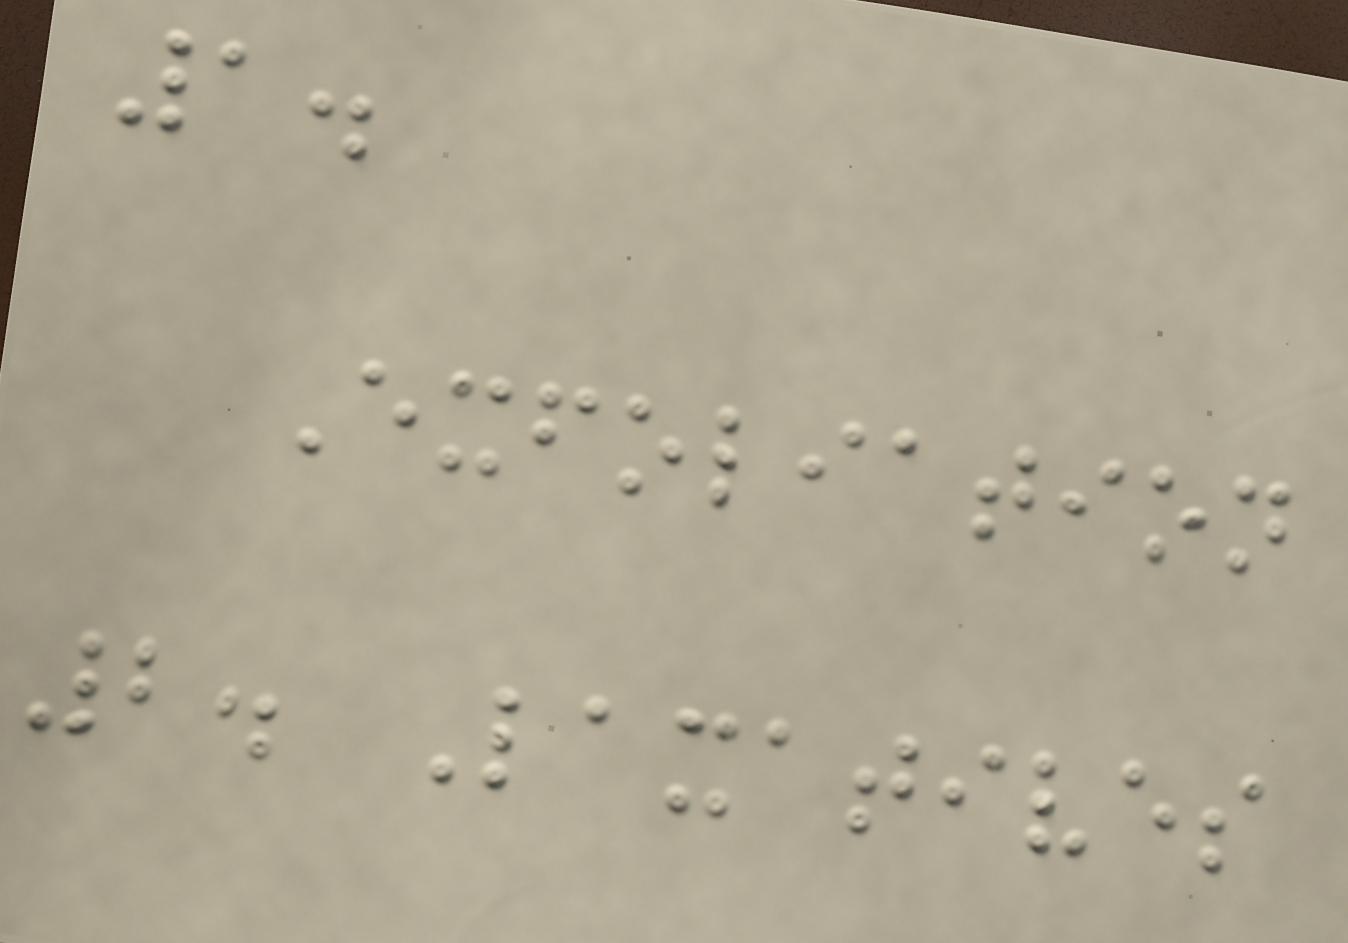1.
Exfoliation
2. Laxatives
